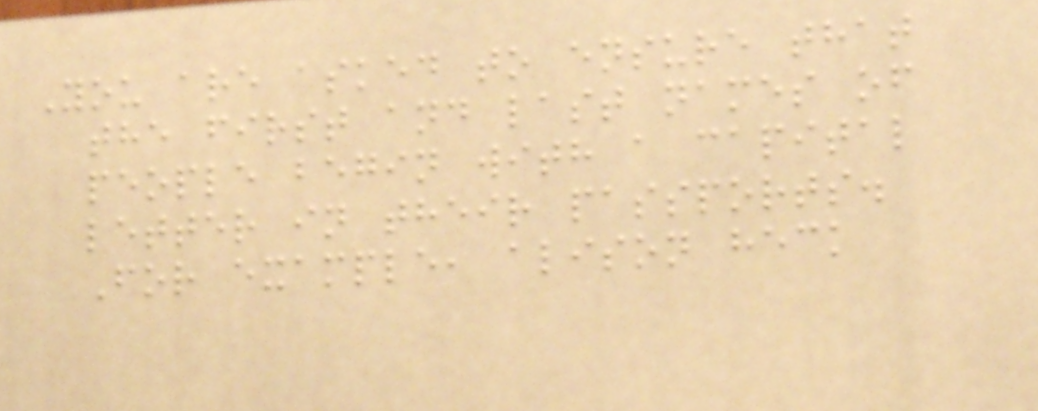You are asked to ensure that
the first and last names of
people begin with a capital
letter in their passports.
For example, alison heck
